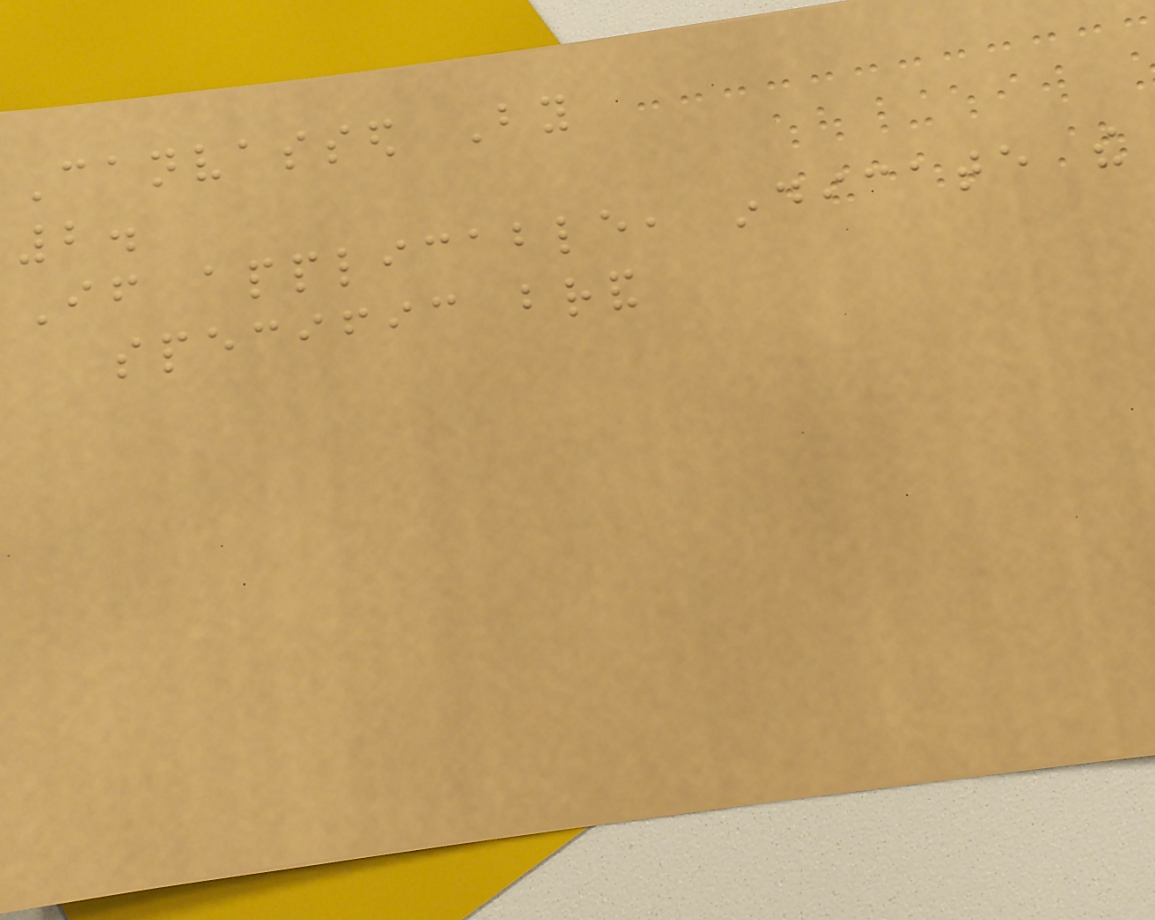Canvassed By
2.
If applicable, indicate the
specific brand
